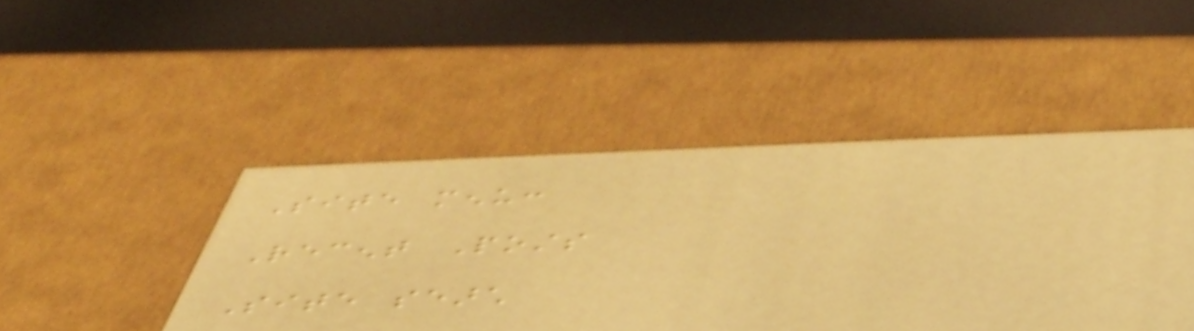Site menu:
Recent Posts
Site search
